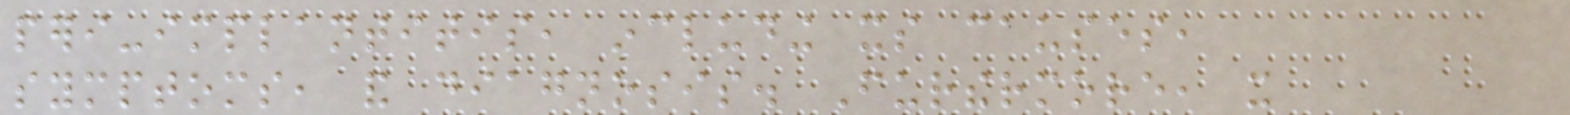peri-implantitis, including its causes,
symptoms, and diagnosis. Furthermore, it
